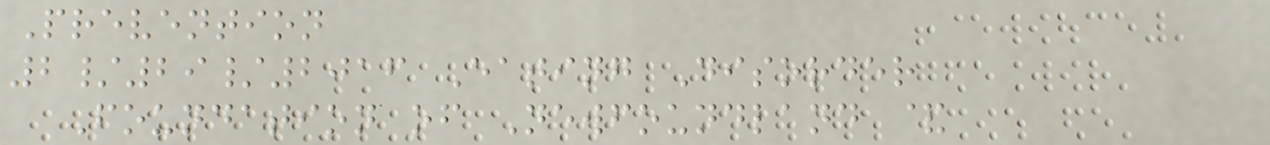Prevention
2/29/2016 Eating Disorder
Foundation of Newfoundland &
